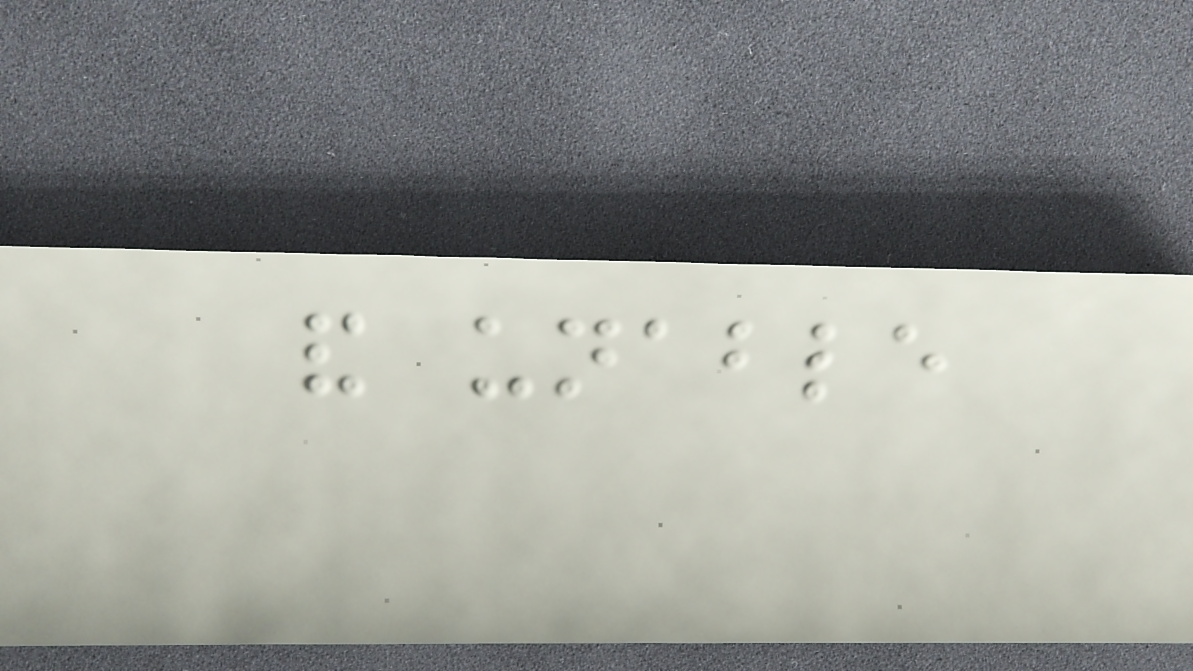and unable
